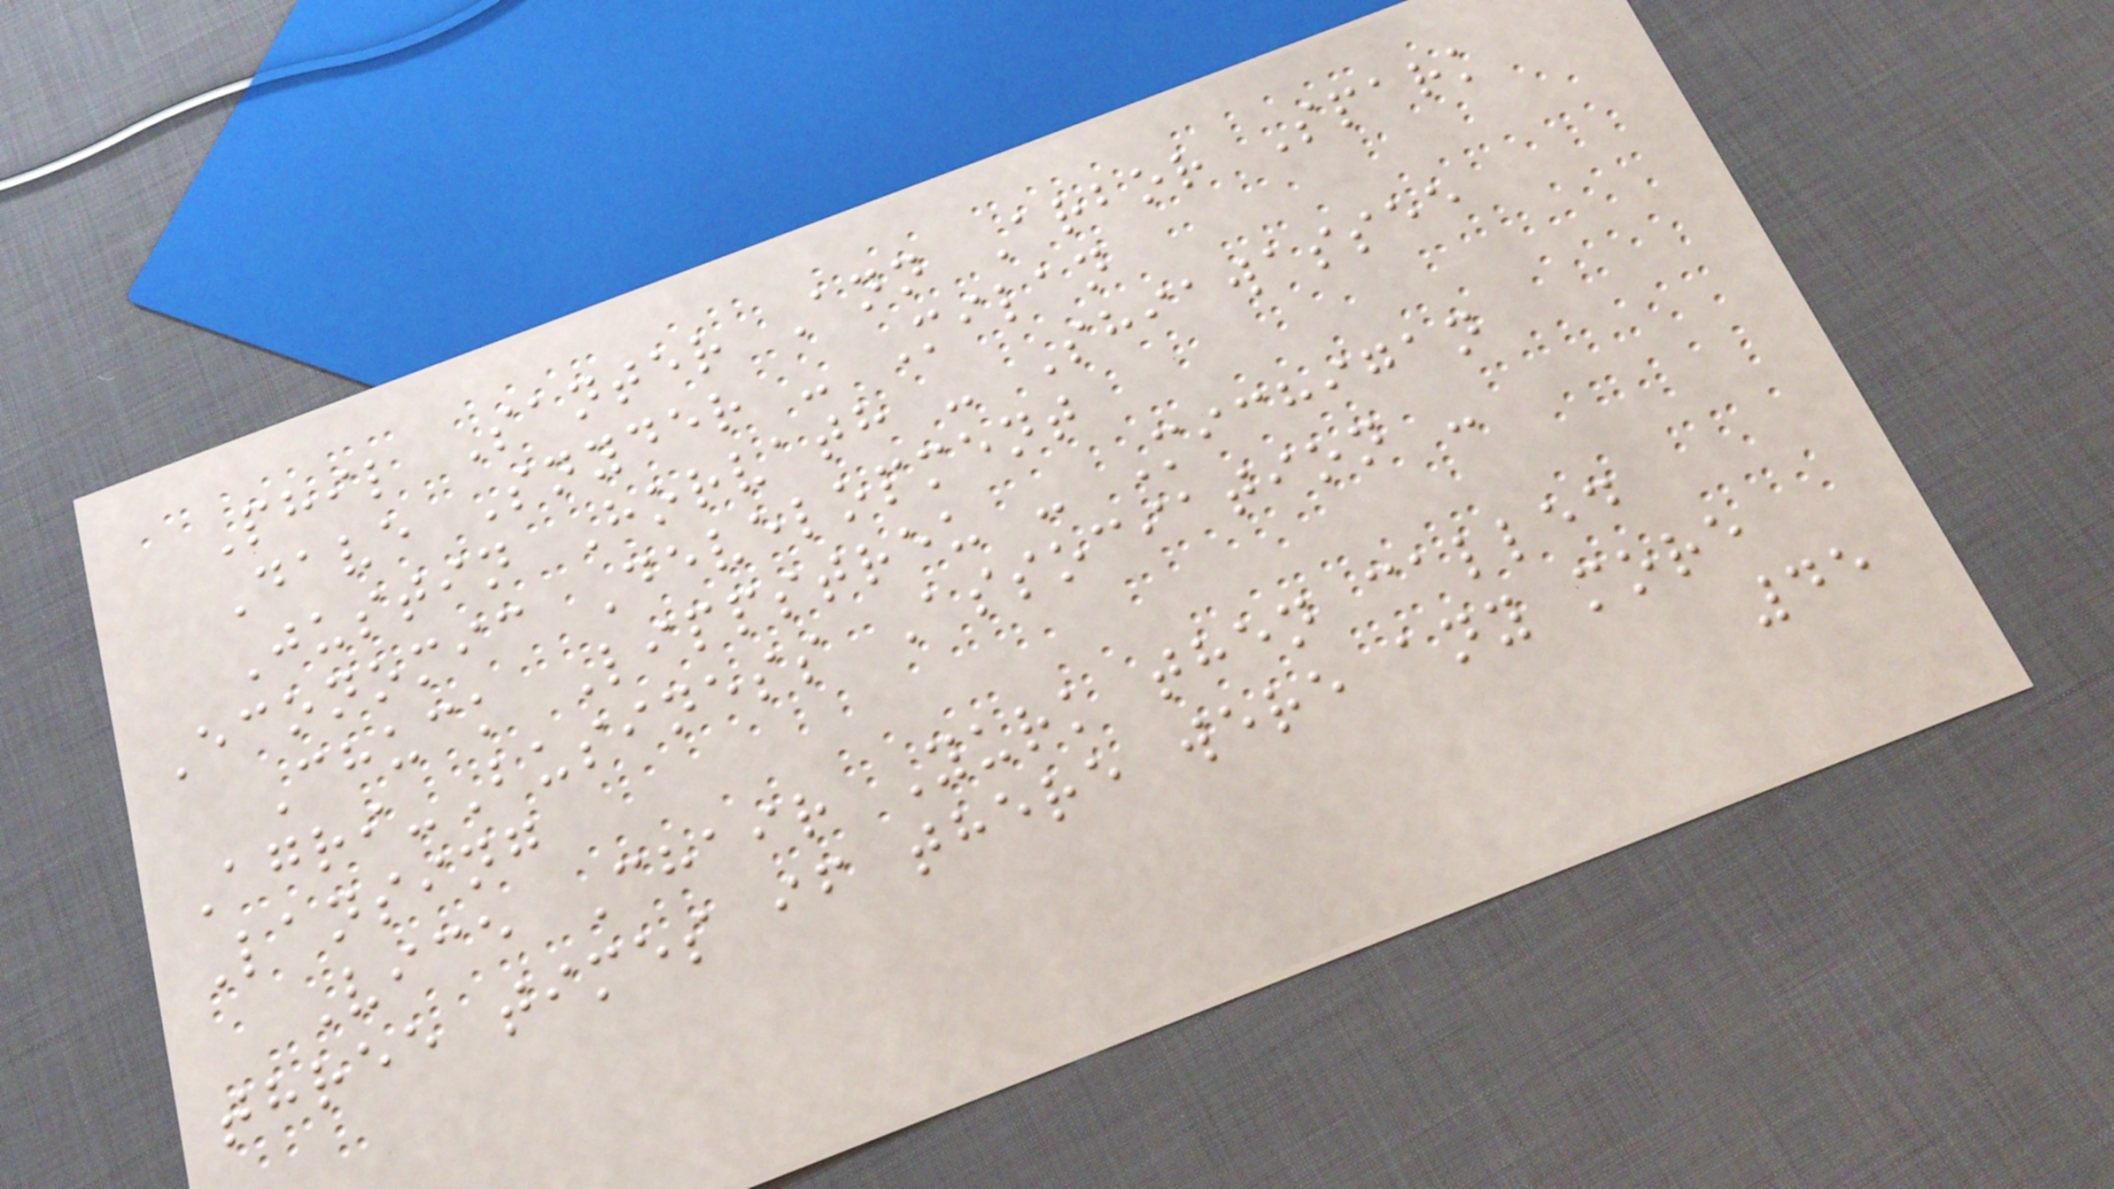Phil Santer Ann Arbor Spark
Dave Snyder - Milan
Justin Horvath - Shiawassee
Economic Development
Chuck Lippstreu - Michigan
Agri-Business Association -
Lansing
Vice Chair Yurk then called
three times if there were any more
45
